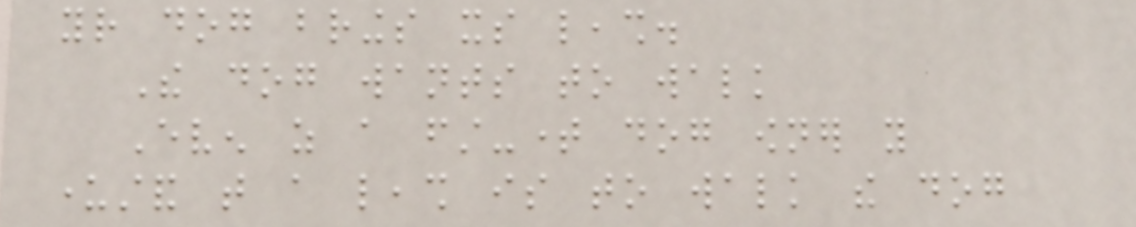your dog brings its leash.
The dog wants to walk
Even as a first-time dog owner you
understand that a leash is to walk the dog
